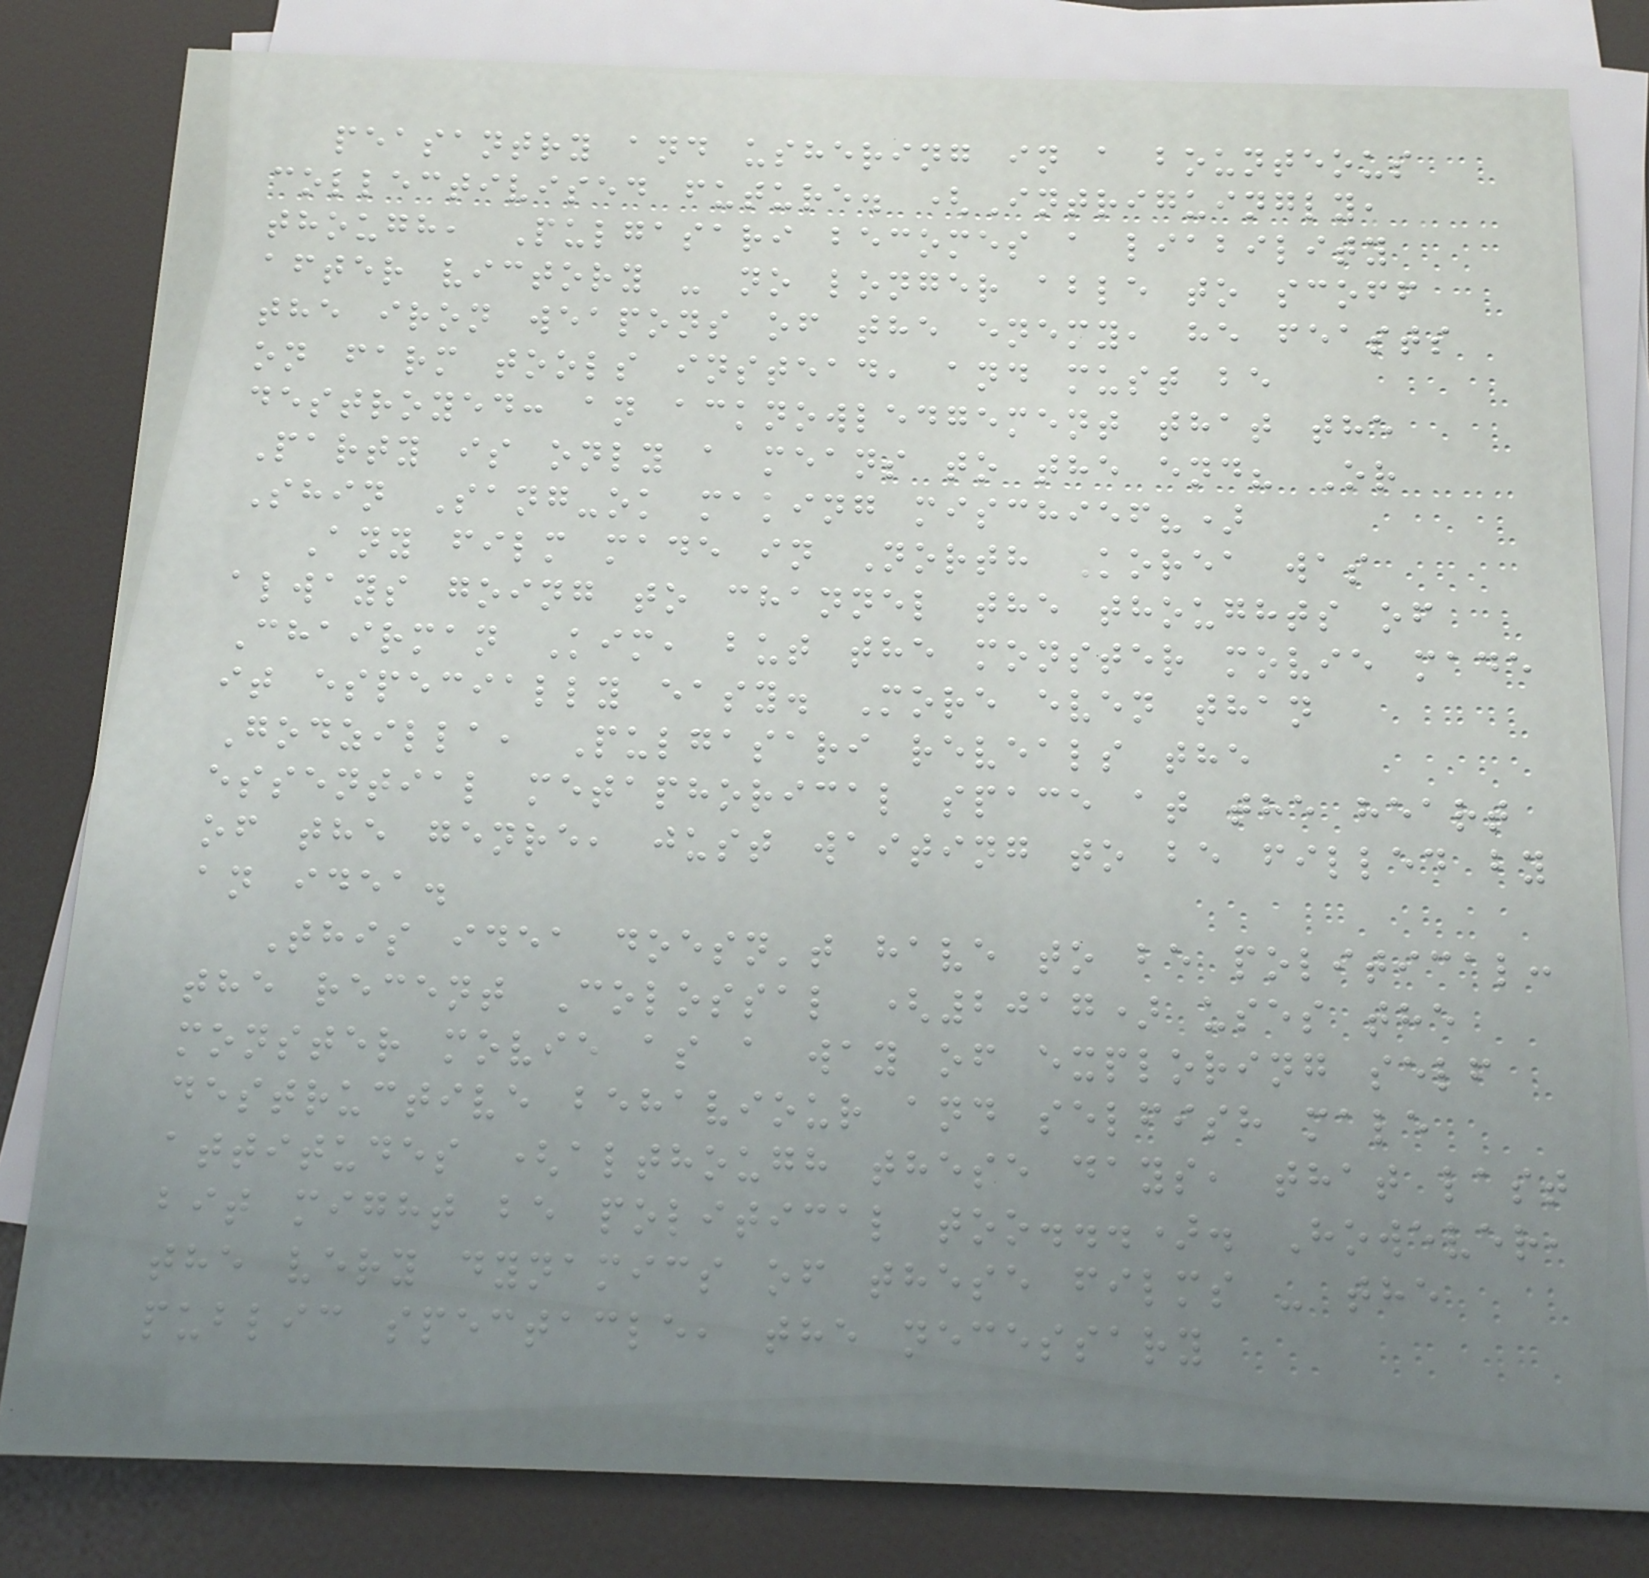peasantry and ushering in a bounteous
collectivised future. (Intriguingly,
though, Pulgasari becomes a liability
after victory - no longer able to scoff
the iron weapons of the enemy, he feasts
on farm tools instead, and must be
destroyed: an acknowledgement that the
Party is only a means to the end? Or
Shin Sang-ok making mischief?)
Any film made in North Korea was
always going to channel the thoughts of
Chairman Kim, but the monster movie made
it especially easy. More even than
Godzilla, Pulgasari reveals the
essential metaphorical space at the heart
of the genre, just waiting to be filled by
an idea.
This idea doesn't have to be political:
the recent Colossal (2017) uses the
monster movie as a way of exploring self
destructive behaviour and selfish male
attitudes (although these days, that last
bit might be political too...). However,
the very dynamics of these films - the
public spectacle, the necessary
